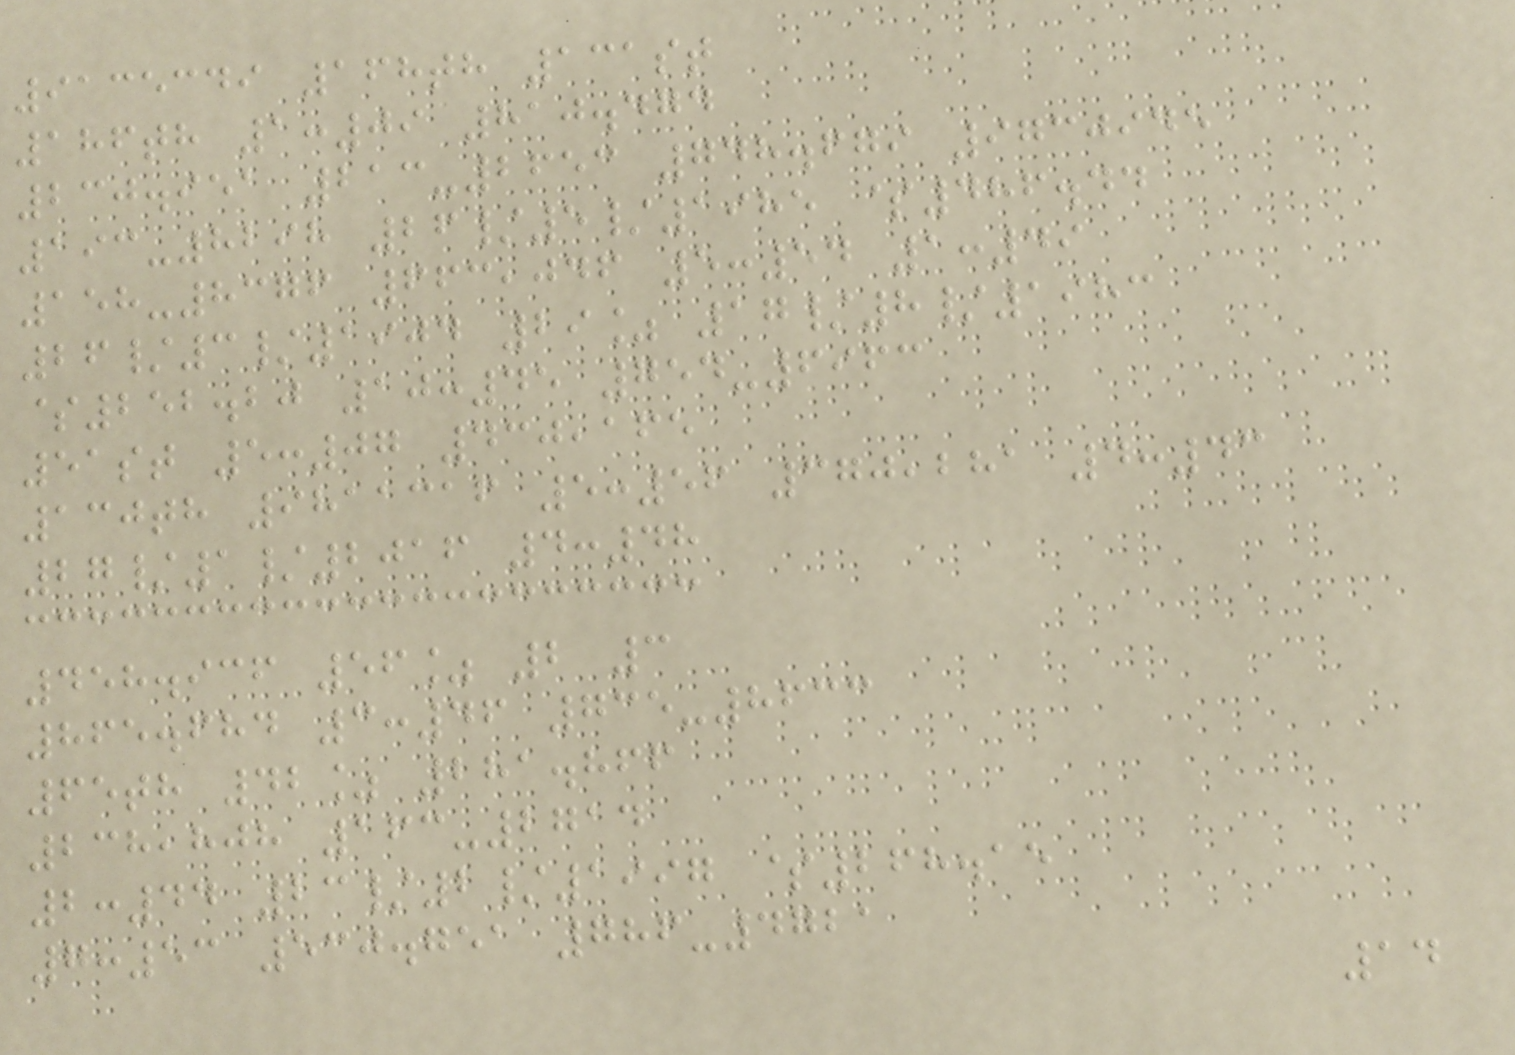9135349 168th 131st
186th 1:09 810.474
230.951 213-2653 748.679 9730945
193-8298 26/5/1985 $486.44
158-8376 663,046 5:54 1:49
26/3/1904 29% 17/8/1983
$252.20 10:45 754-6963
51st 5:07 430,165
130th 9811316 5:56 370,281 4:43
27/1/2016 4:48
458.936 56% 2 3
865.684 3:46 735-8633
65th 42% 281.866
238,808 163-2714
2:44 23/2/1997 $268.15
7:53 530.751 786-4721
14
